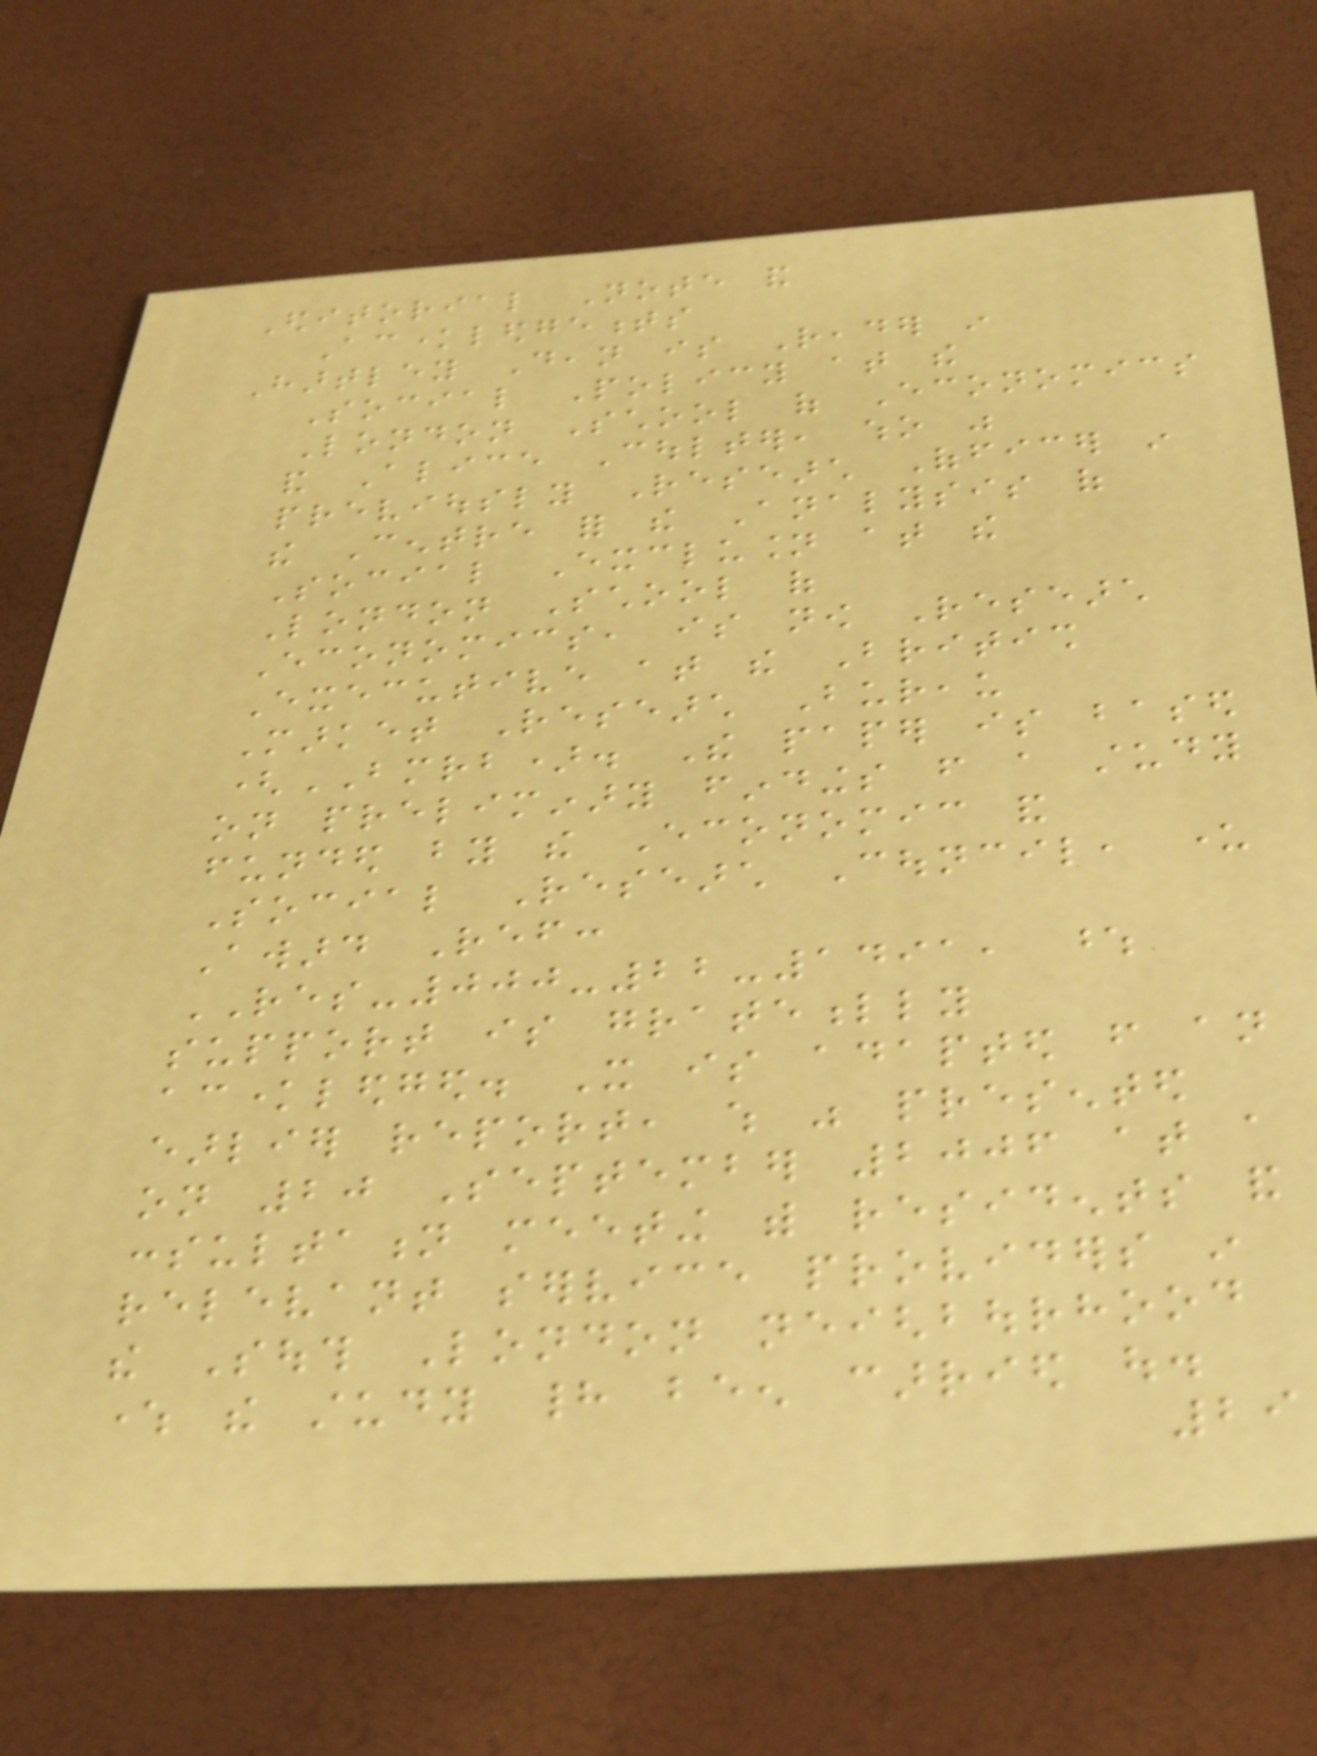Editorial Note and
Acknowledgements
Hartley Dean is Reader in
Social Policy at the
London School of Economics
and Alice Coulter, who was
previously Research Officer in
the Centre for the Analysis of
Social Exclusion at the
London School of
Economics, is now Research
Executive at the British
Market Research Bureau
(BMRB). The paper is based
on preliminary findings from a study
funded by the Economic and
Social Research Council, under
Award Ref:
RES-000-22-1491, whose
support is gratefully
acknowledged. It is adapted from an
earlier report, which was presented
on 20 September 2006 at a
consultation meeting with residents and
relevant service providers in
the South London neighbourhood
where the study had been carried out.
29
